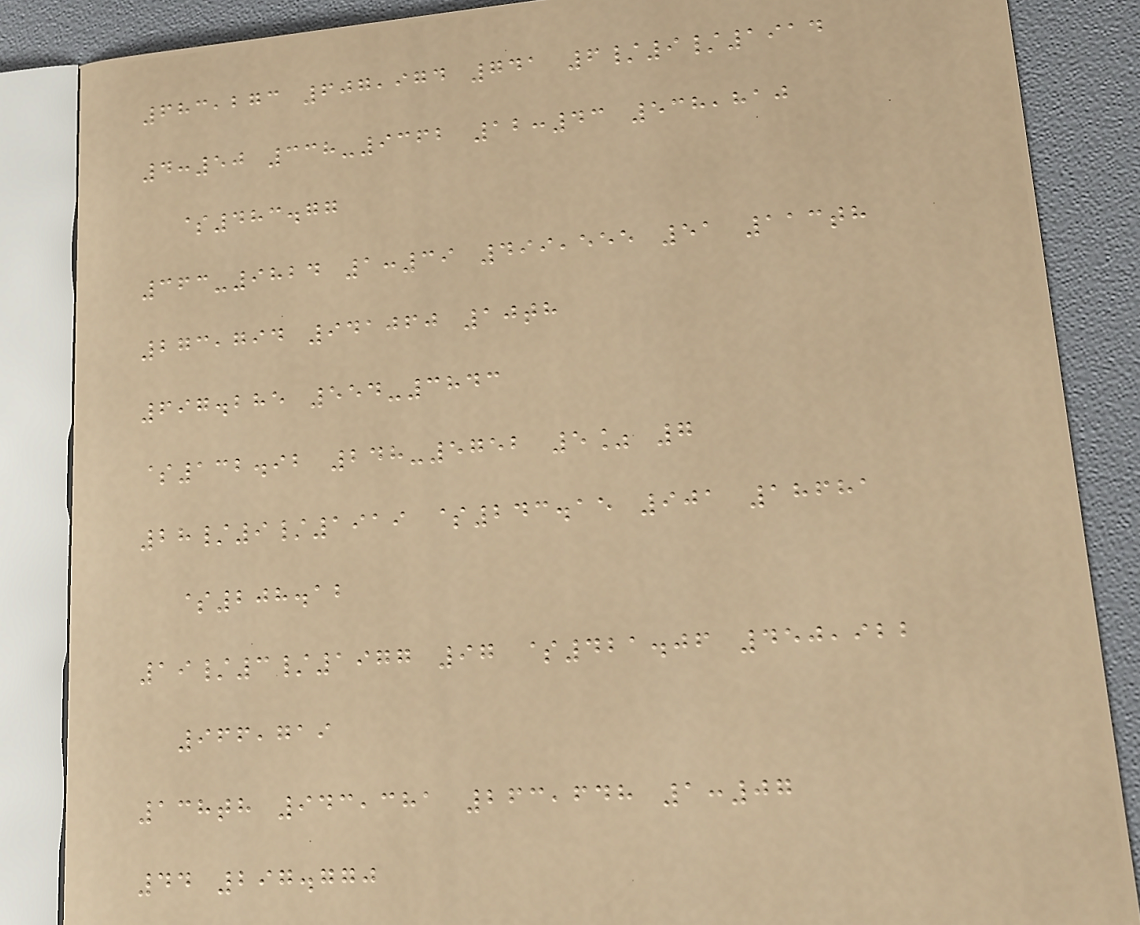683,273 607,974 741 6/9/1914
4:50 338-9362 12:43 538,810
$483.77
363-9824 1:39 499,555 51 113th
273,794 941060 10th
697.285 554-3843
$132.92 248-5752 5% 7
28/9/1919 $243.15 901 18681
$208.12
19/3/1977 97 $421.06 450,922
966,719
138th 943,381 263,648 1:07
44 297.770
